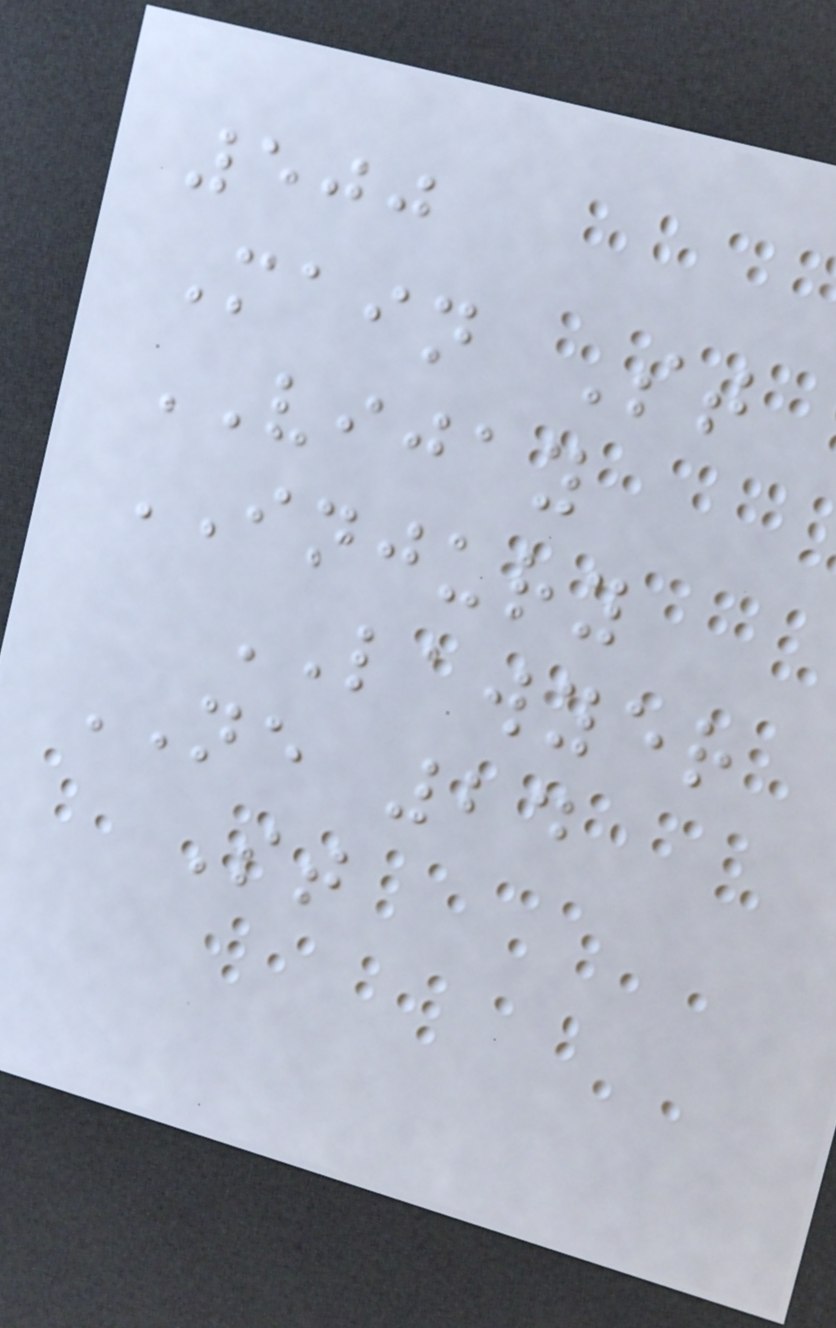500
Main St
VIJAY
INJURY
LAWYER
NE 24
St
